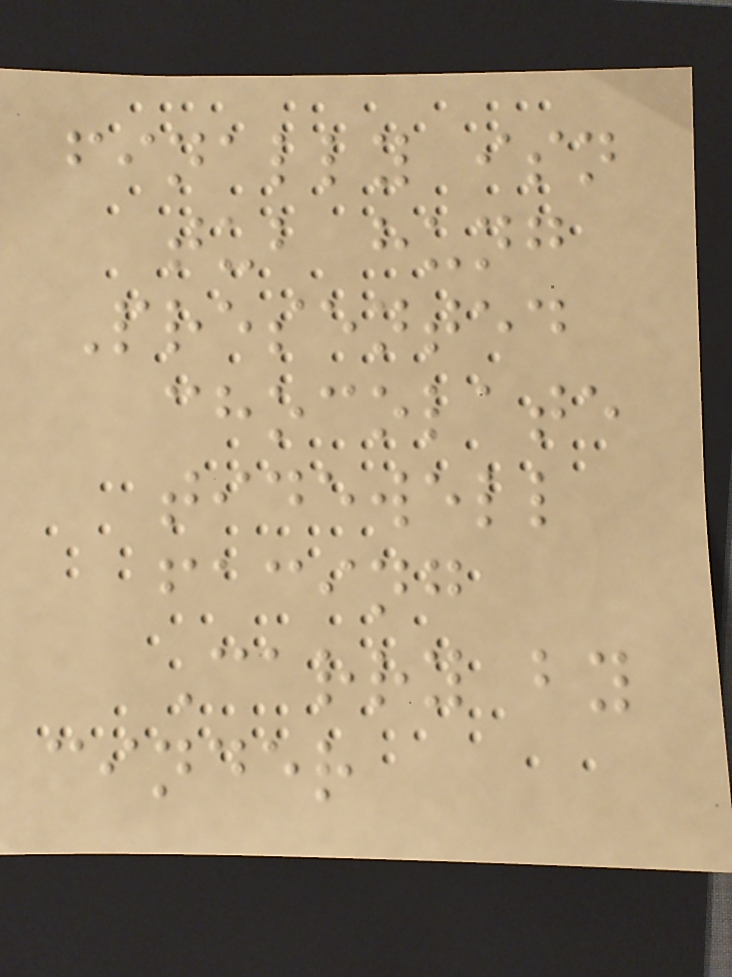finally isn
tub hung
Presented
chocolate
tidewell
facing
Carry by
cinder
